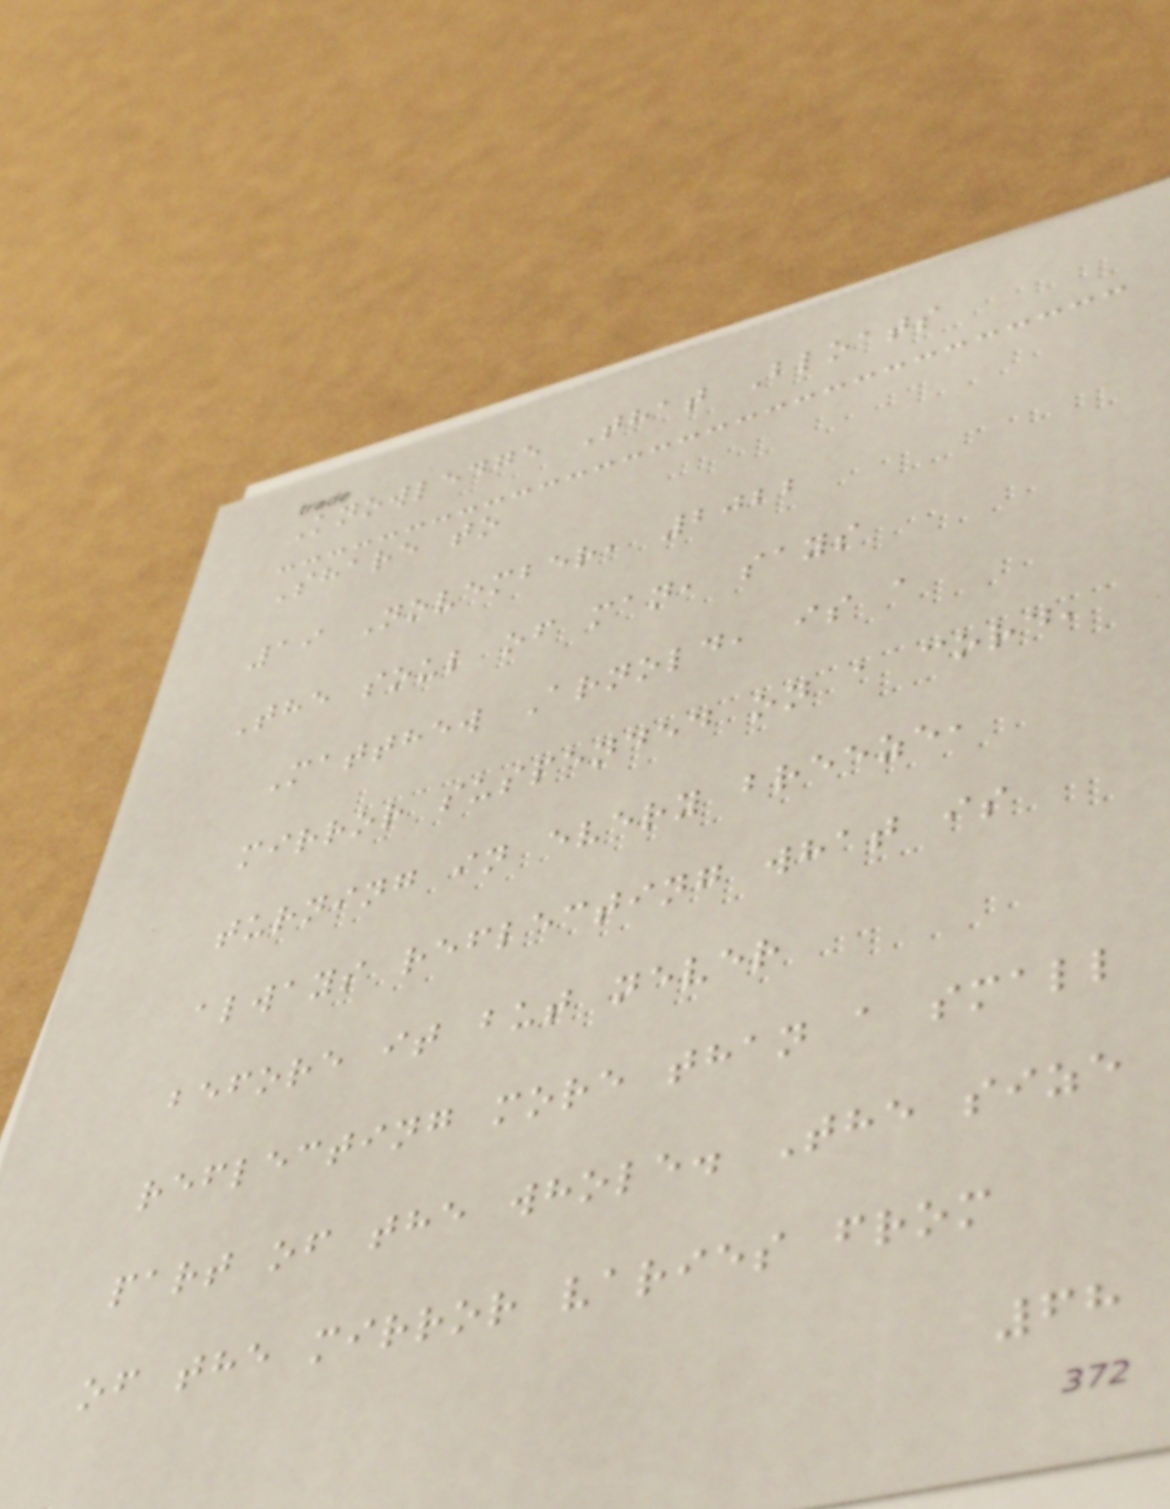Knowledge That Bloats
Share to
19 November, 2022
The soul of man, says
Matthew Arnold, is a
mirror suspended on a cord,
turning in every breeze,
always reflecting what is
before it but never
reflecting more than a small
part of the whole. The size
of the mirror varies from
68
